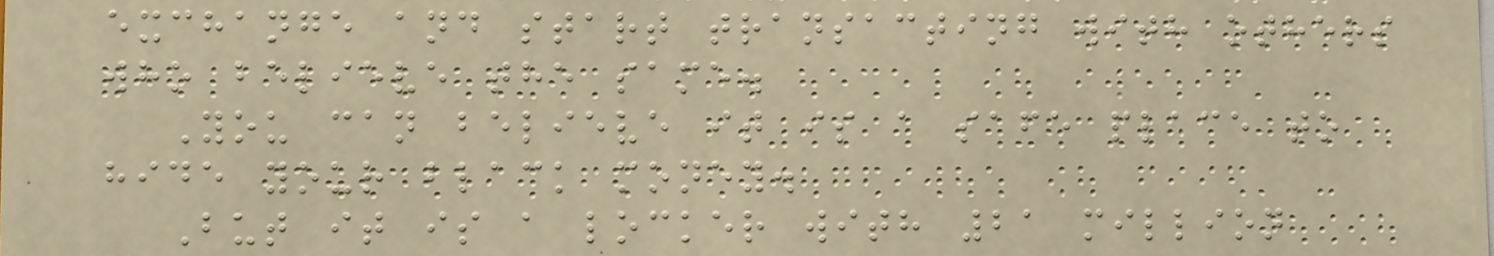exchange and start transacting with others
who believe the same.
You can believe it is a safe place to
hide your black money.
But it is a locker with 21 million
